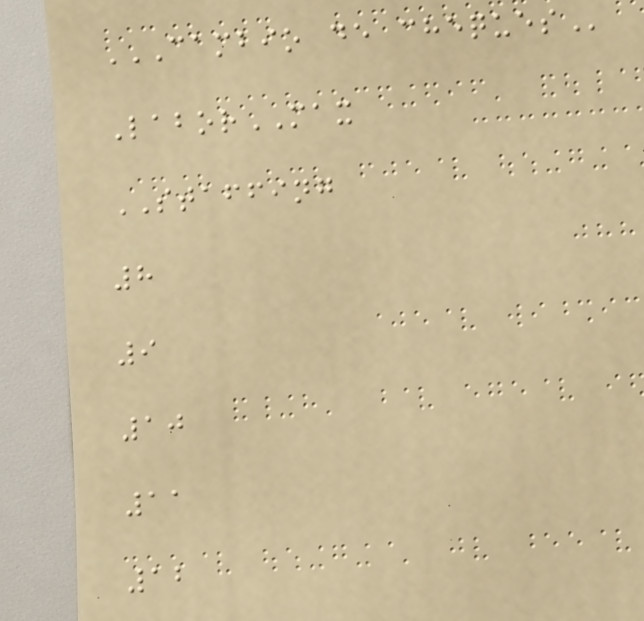CAMBIO DE CHEQUES
LaborMAX
STAFFING
8
9
10
11
12
